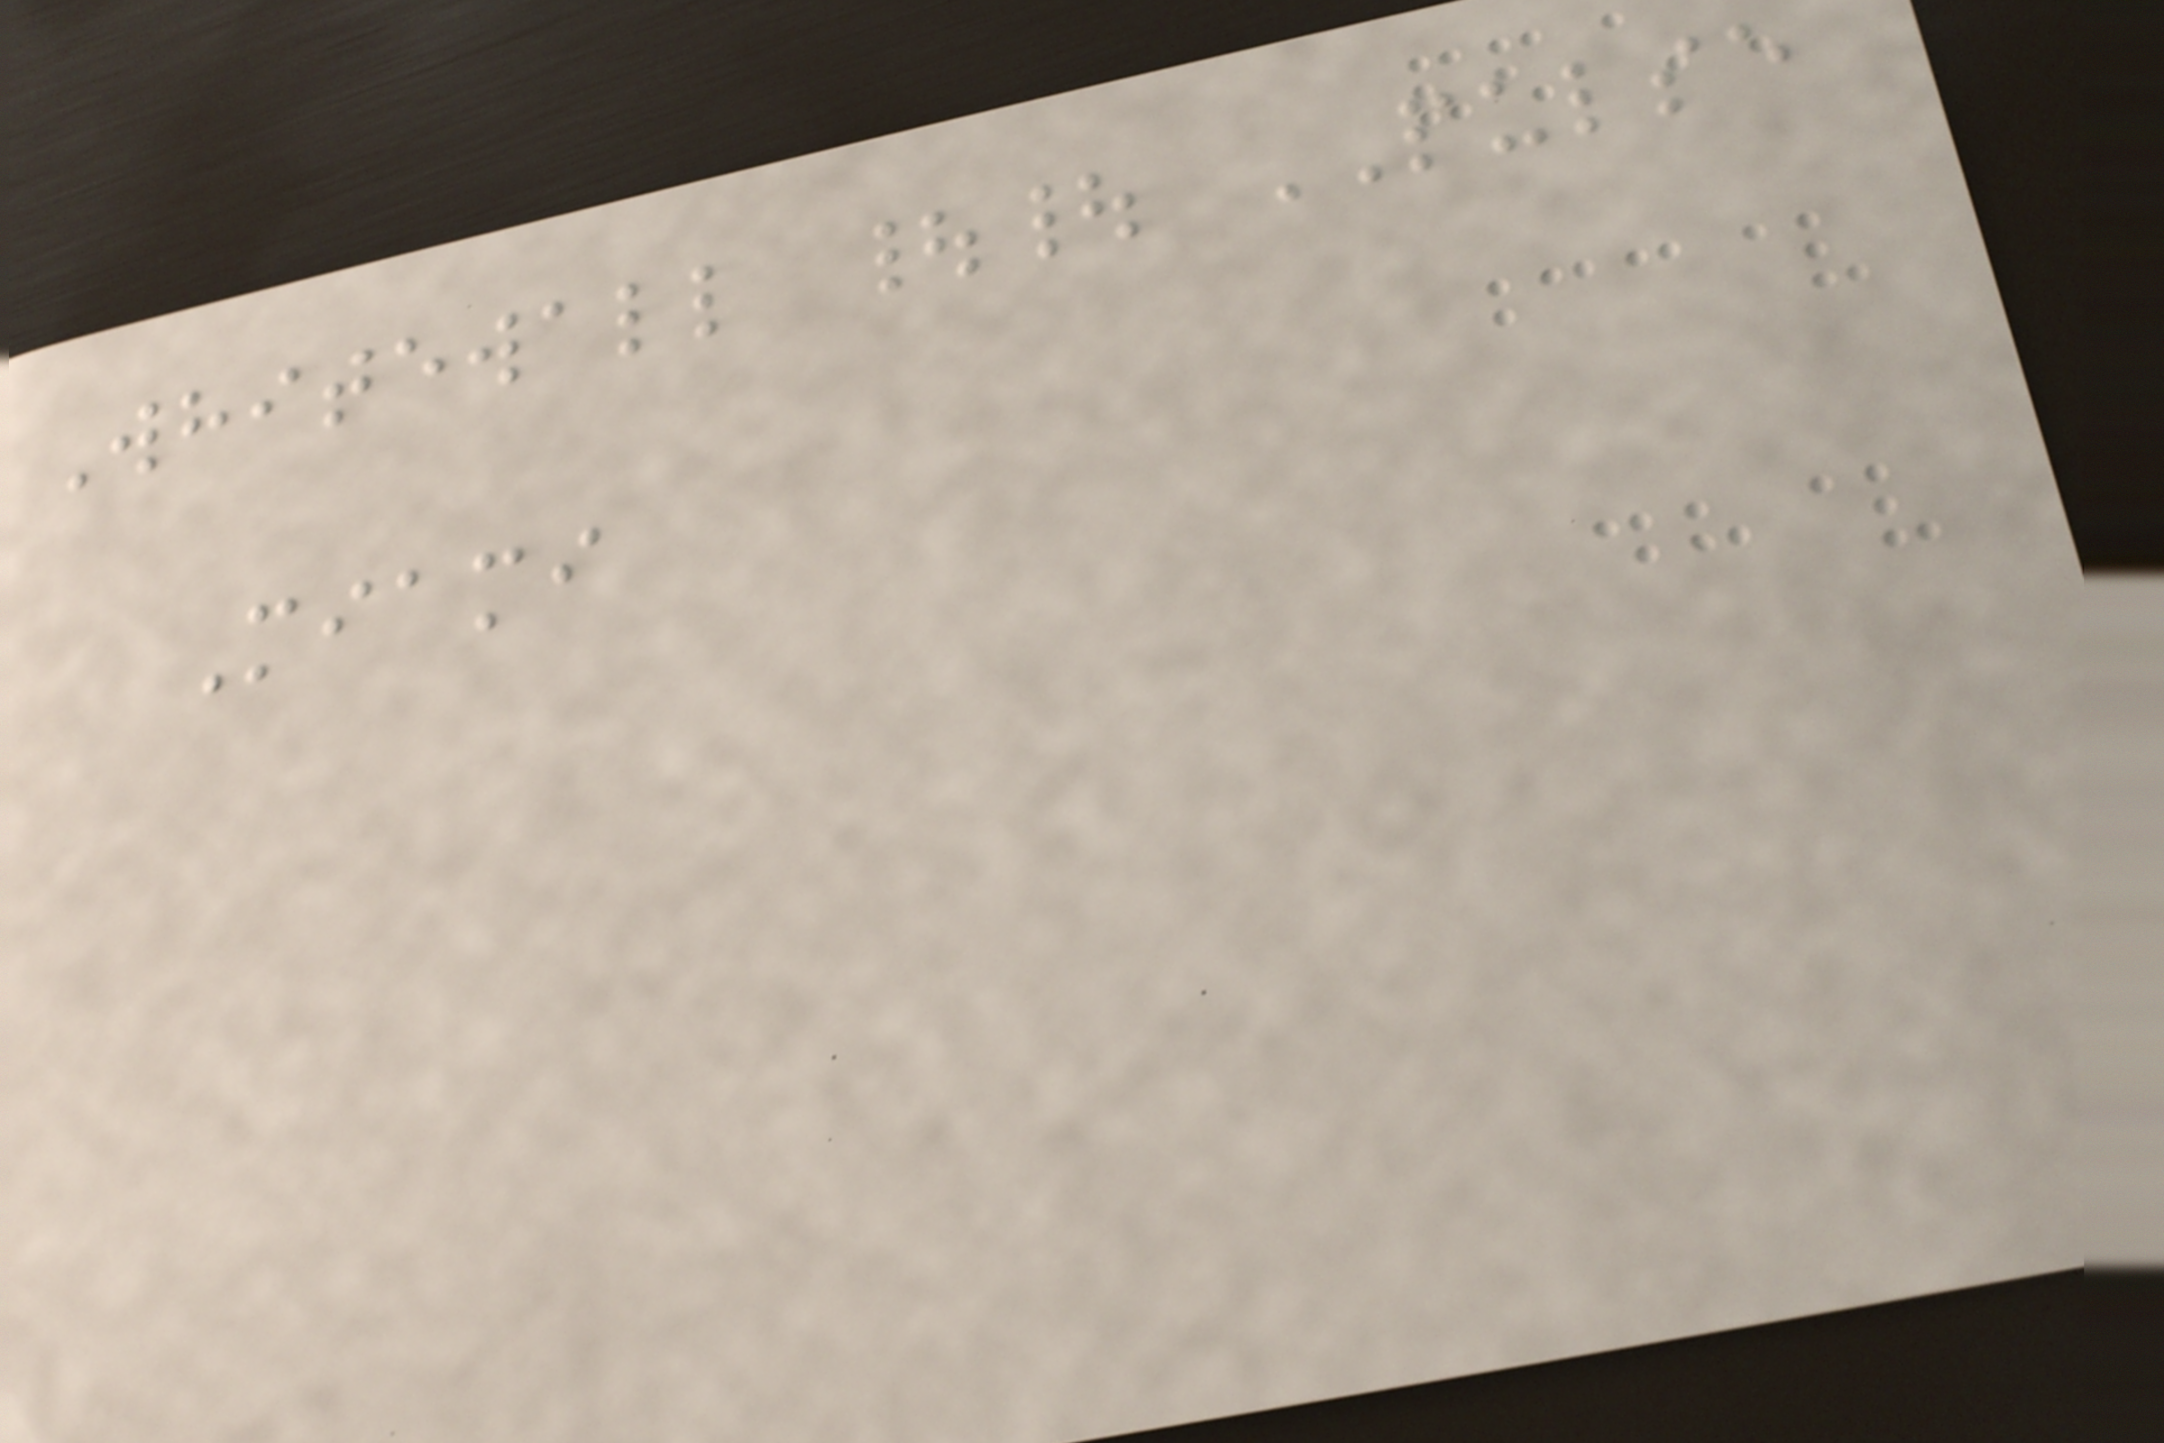Whitewall || PULSE
Miami
